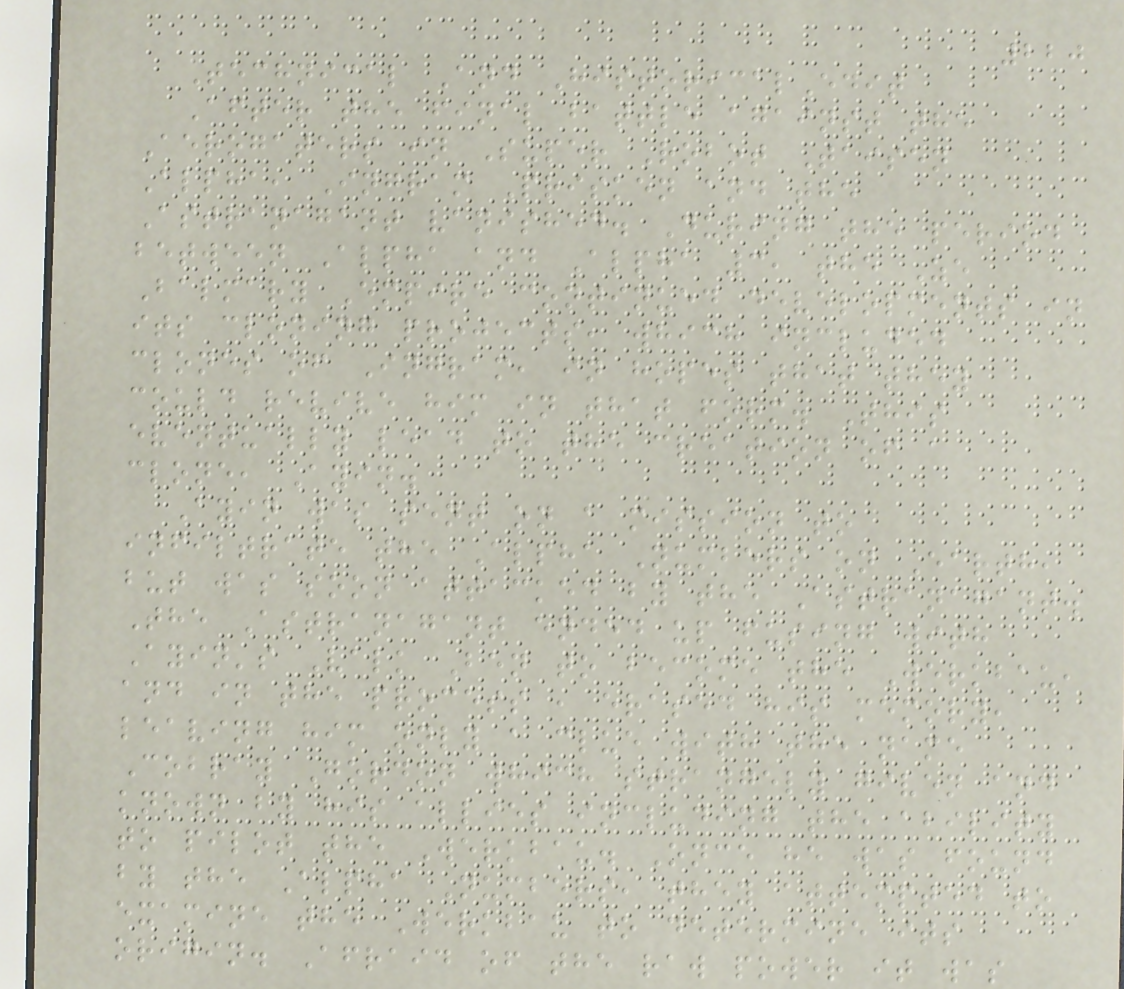220
Technical And HistoricalEdit
After the final battle against the
Aerogaters in Super Robot Taisen
Alpha, Ingram Prisken and the
Astranagant vanished. During the period
between Alpha and Alpha 3, the Ze
Balmary Empire continued developments in
its cloning projects, which included
clones of Ingram, in hopes that they
could revive him in that form. This
eventually lead to the creation of a
clone, Ayin.
Ayin was sent on a mission to
infiltrate the Alpha Numbers on Earth,
but was soon attacked by the Astranagant.
The Astranagant ended up fusing with
Ayin's Valk Ben to become the Werkbau,
and in the process , erased his memory,
leaving him only a clue with the name
Cobray Gordon which strangely given and
known by his allies including the ability
to pilot the Werkbau. Once he was found
by the Alpha Numbers, they attempted to
examine the Werkbau to determine its
origin. Afraid of the raw power it was
